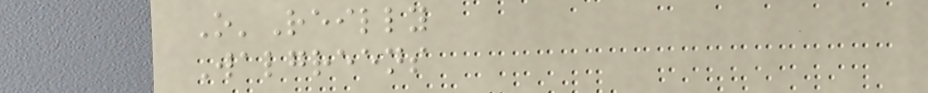O'Reilly
Walgreens
